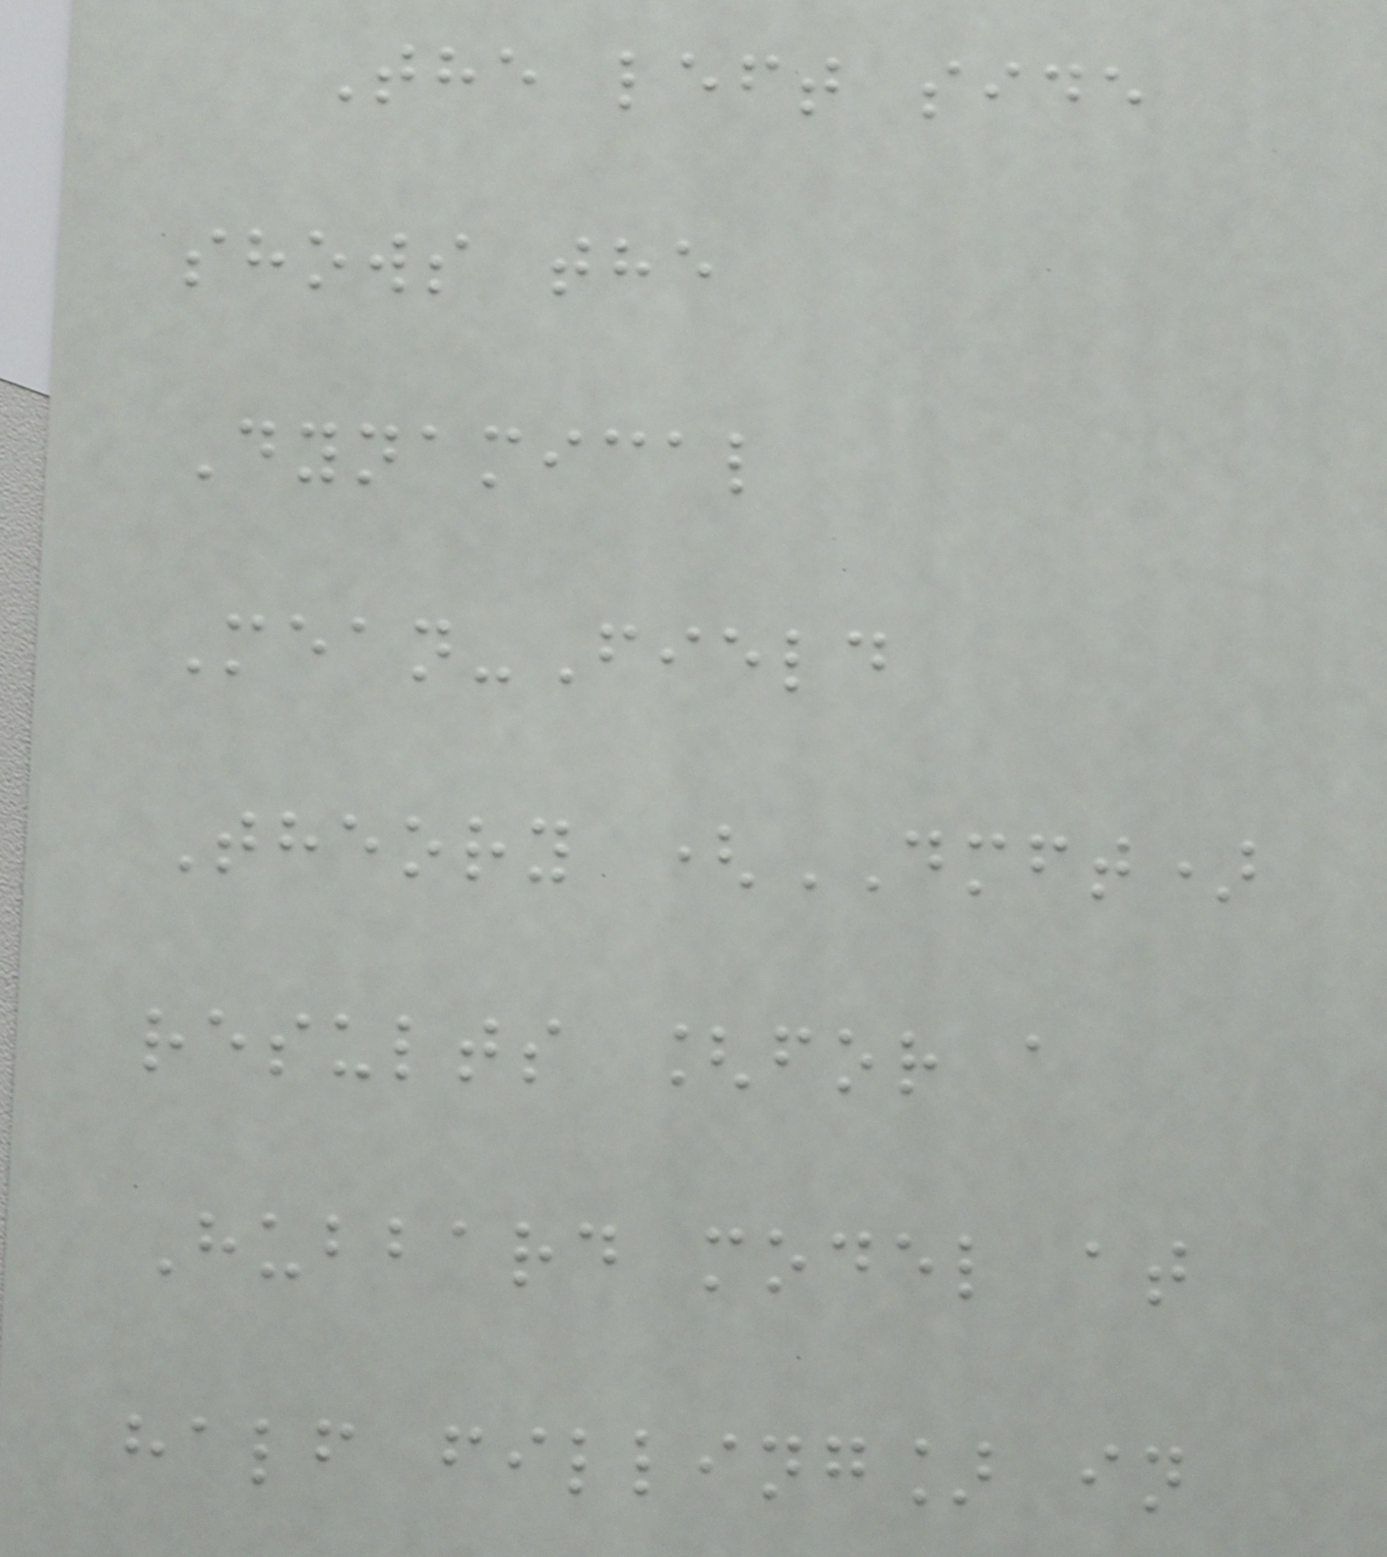The left side
shows the
Dynamical
Mean-Field
Theory (DMFT)
results [for a
Hubbard model at
half filling] in
